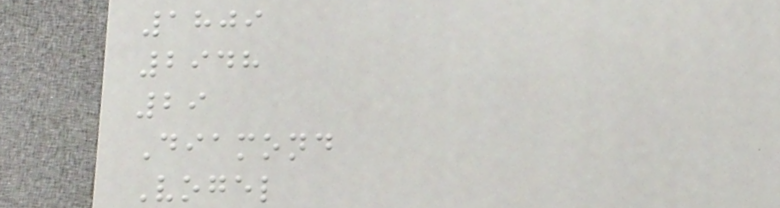1809
2948
29
Diamond
Vogel
